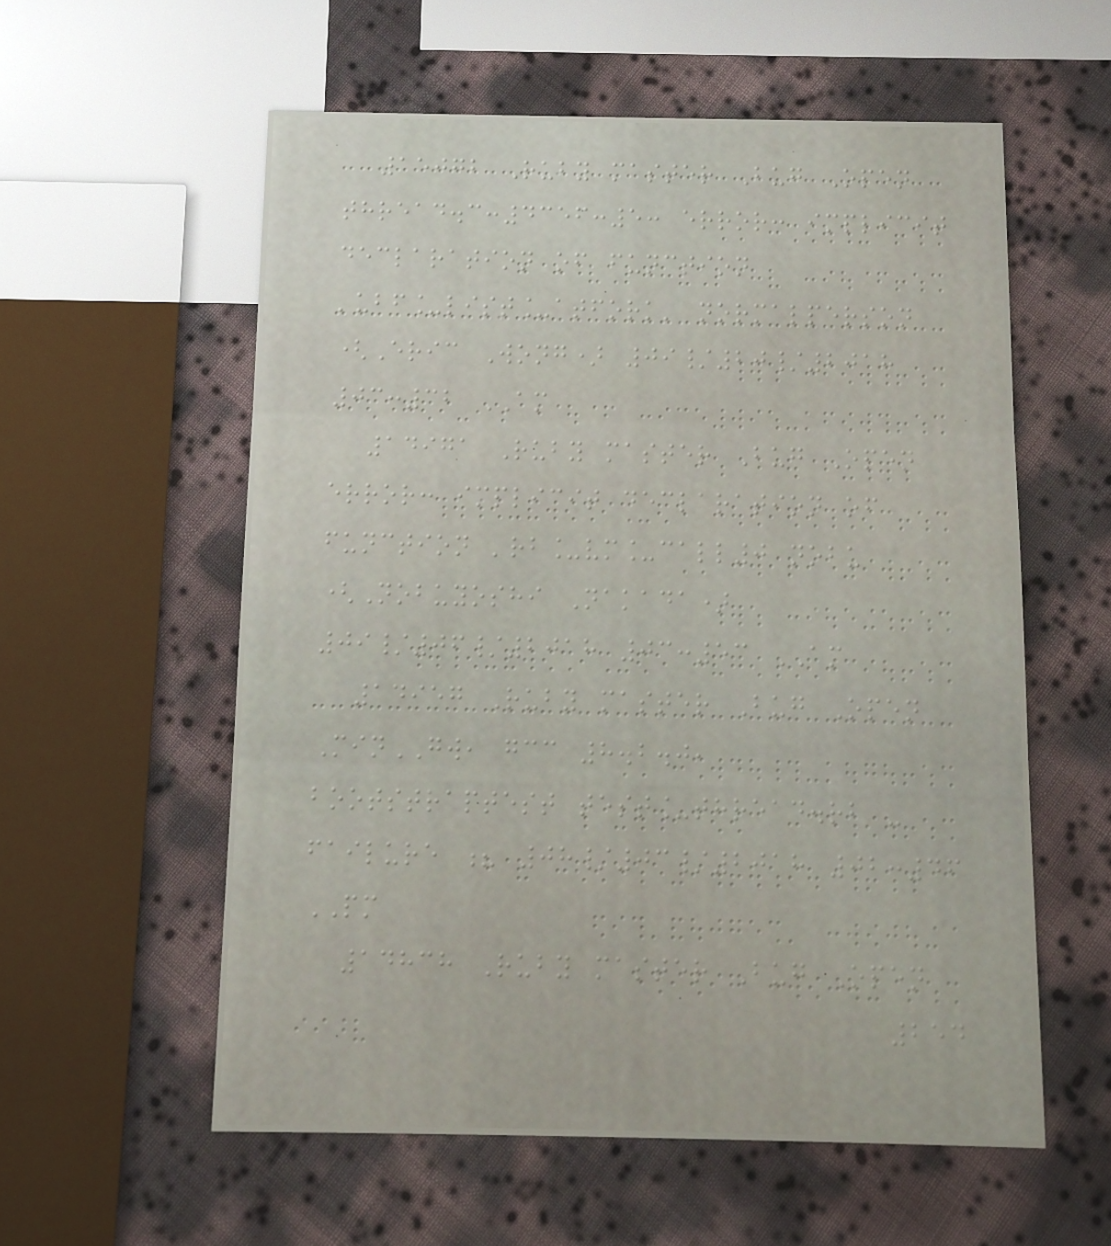15072 Ruby master Bug Open
thread.c:4356:5: error: implicit
declaration of function
'ubf_list_atfork' normalperson
(Eric Wong) 09/20/2018
03:32 AM
14971 Ruby master Bug Open
error: implicit declaration of
function 'rb_vm_call0 nobu
(Nobuyoshi Nakada)
09/06/2018 03:53 AM
14957 Ruby master Bug Open
MinGW, gcc 8.2.0,
bootstraptest test_thread.rb -
failure ? 08/03/2018 02:46
PM
14838 Ruby master Bug Open
254
